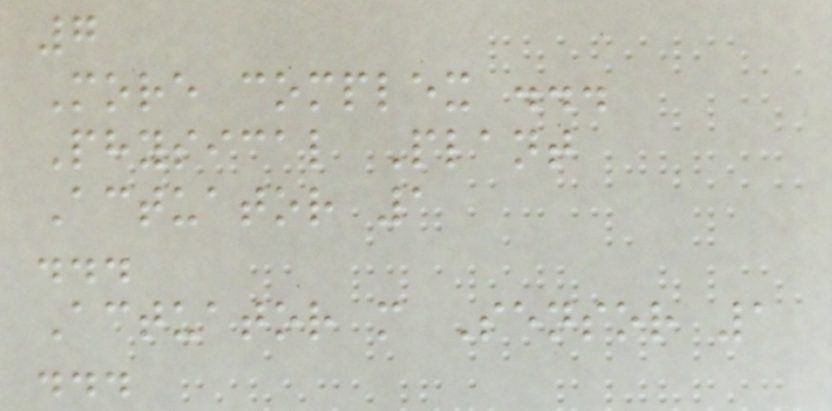7
More complex ...
Physical Plant
Actuator 1
...
Actuator m Sensor 1
...
